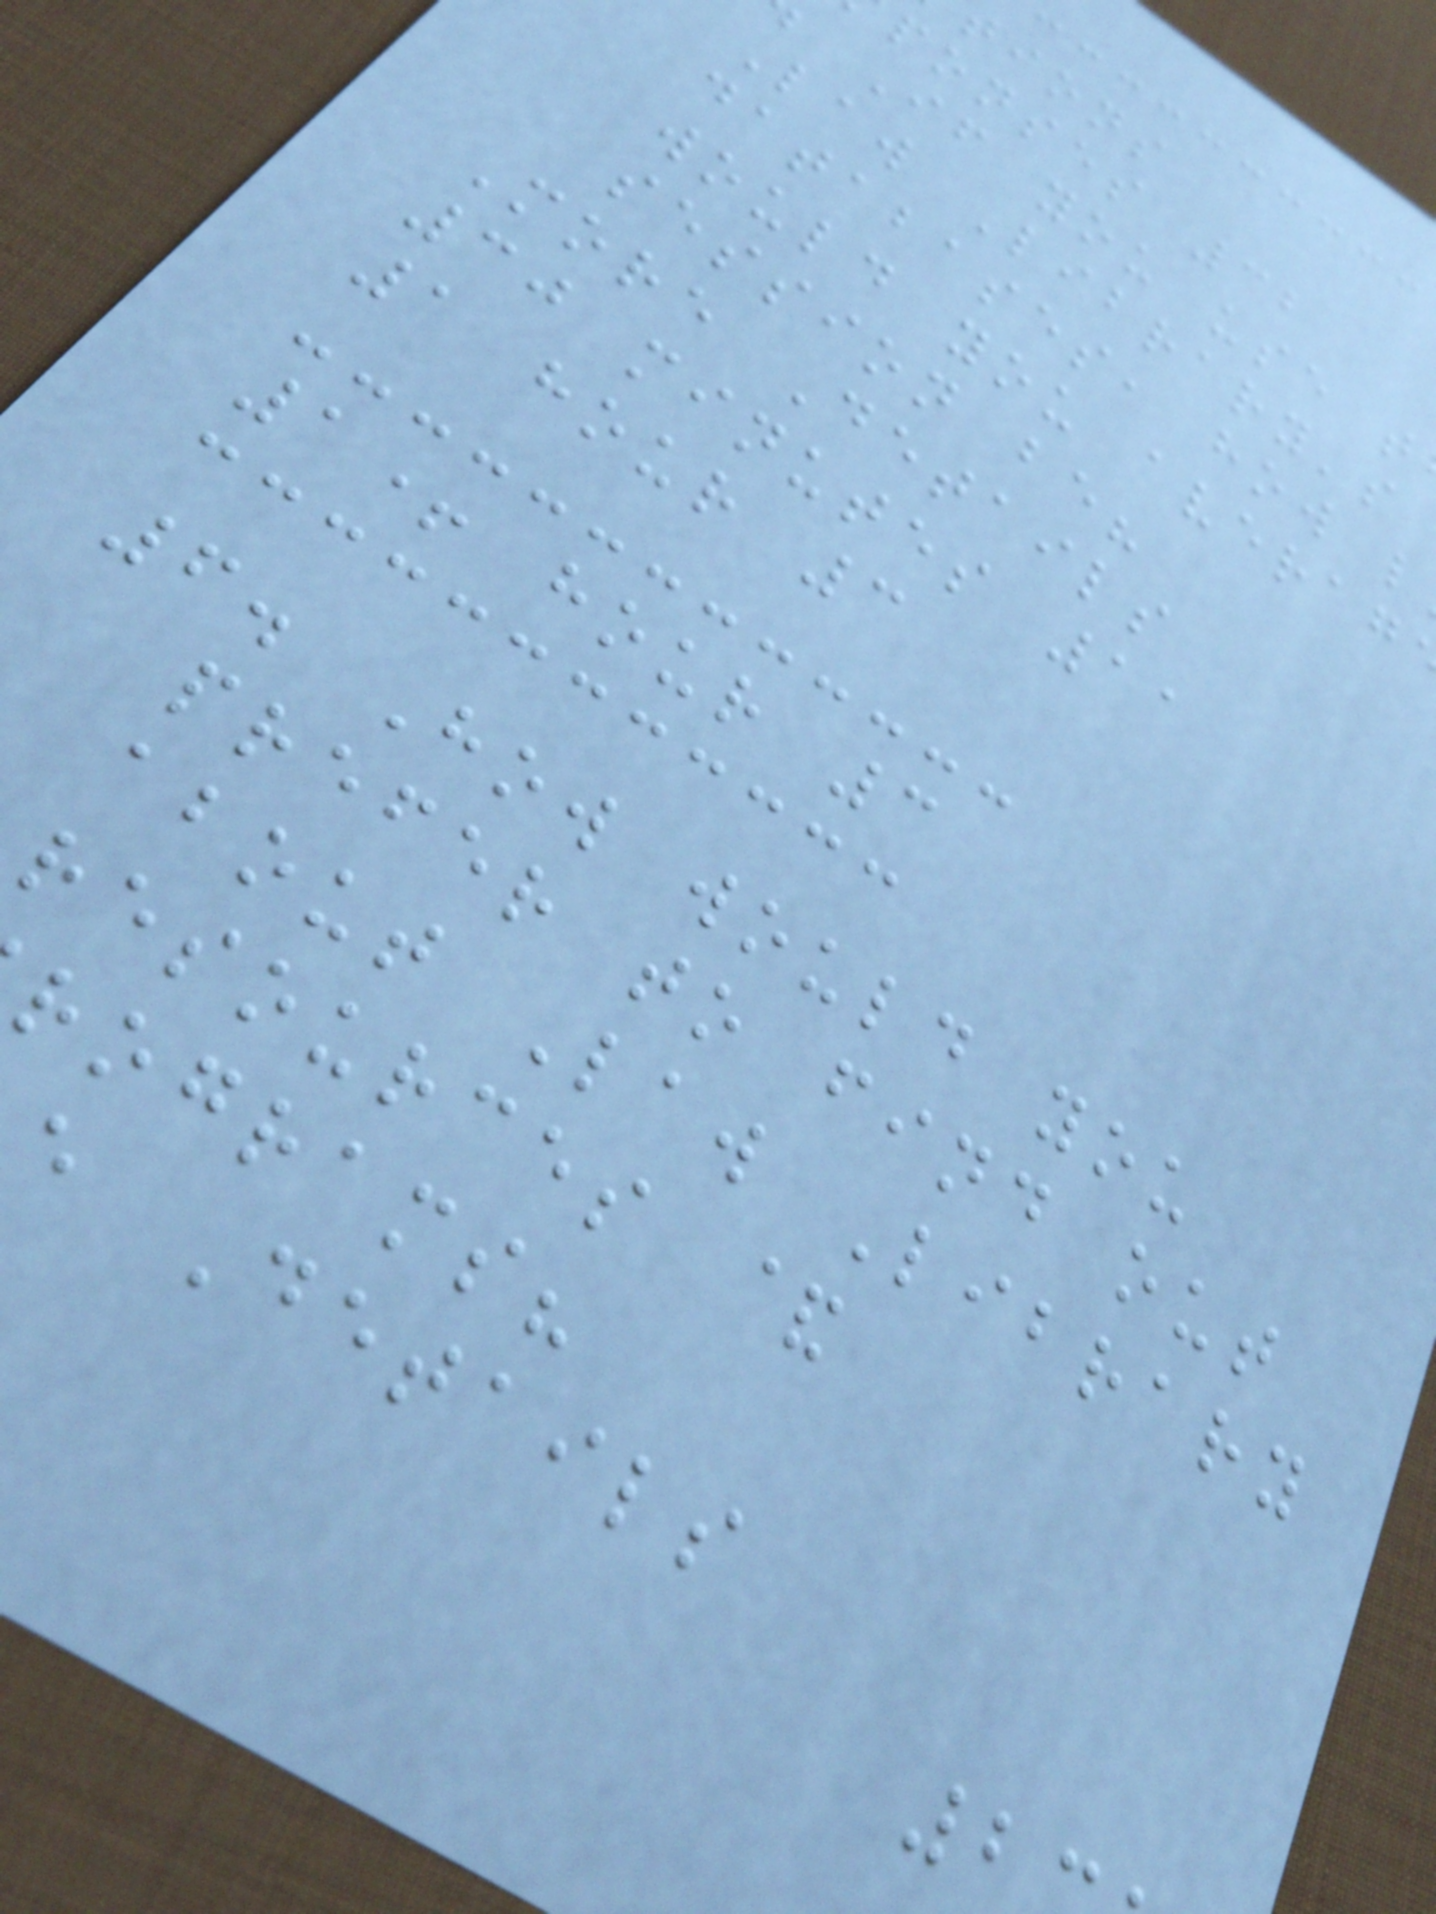tions
ponses 32
If you use t
Law Library's
databases, how l
would you averag
session be?
More Details
30 minutes 11
1 hour 3
1+ hour 3
6. How would you
prefer to find out
about Law Library
resources &
rograms?
e Details
